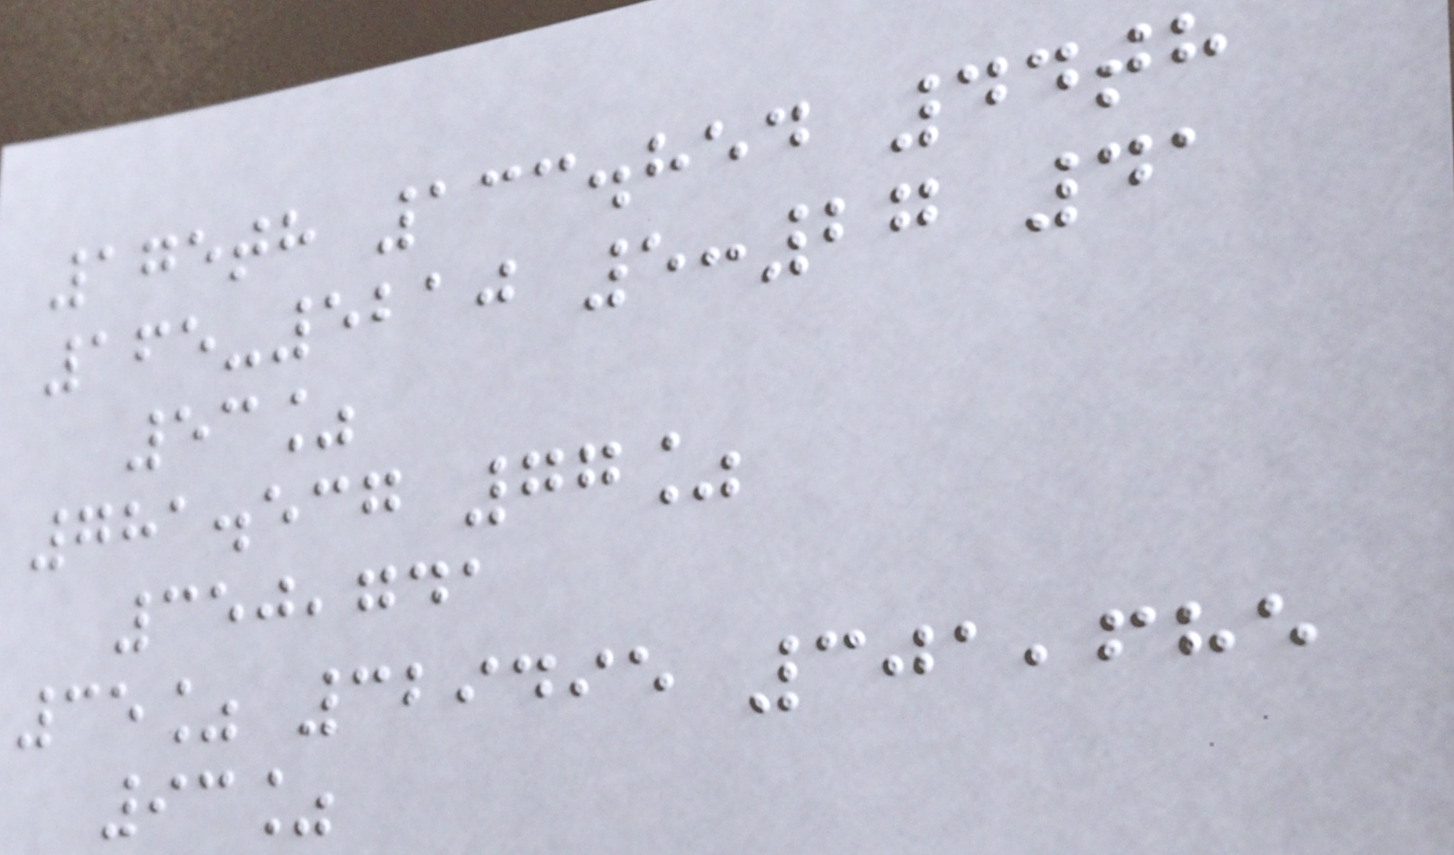175th 133.854 44th
165-5210 5:27 41
53%
781.537 77%
350,741
35% 329495 301,685
93%
